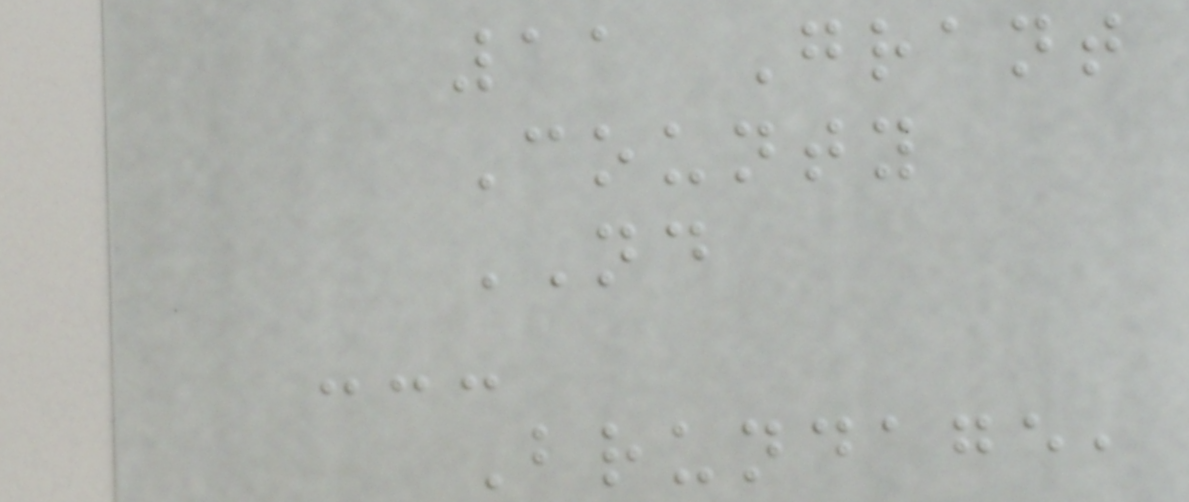11 Grant
County
ND
---
Brundage,
